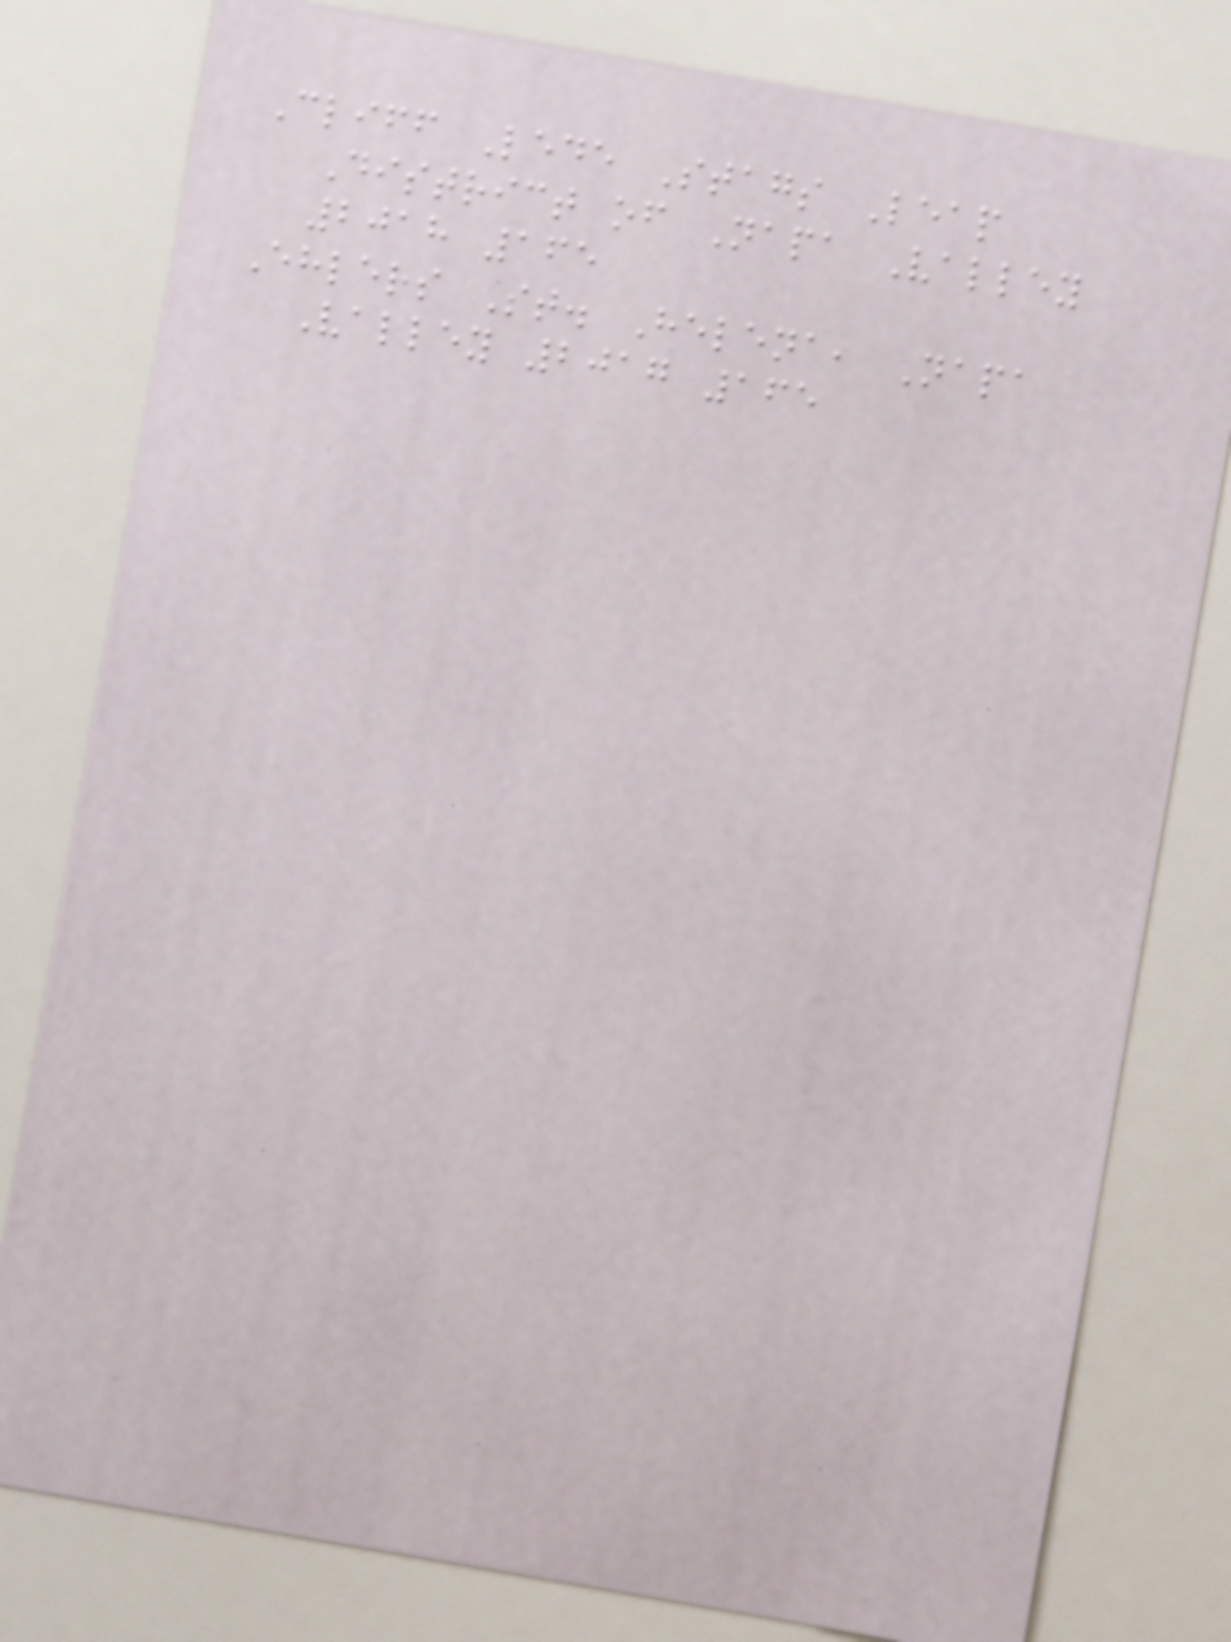Cliff Lede Stags Leap
District of Napa Valley
2018 165
Ehlers St. Helena, Napa
Valley 2017 165
